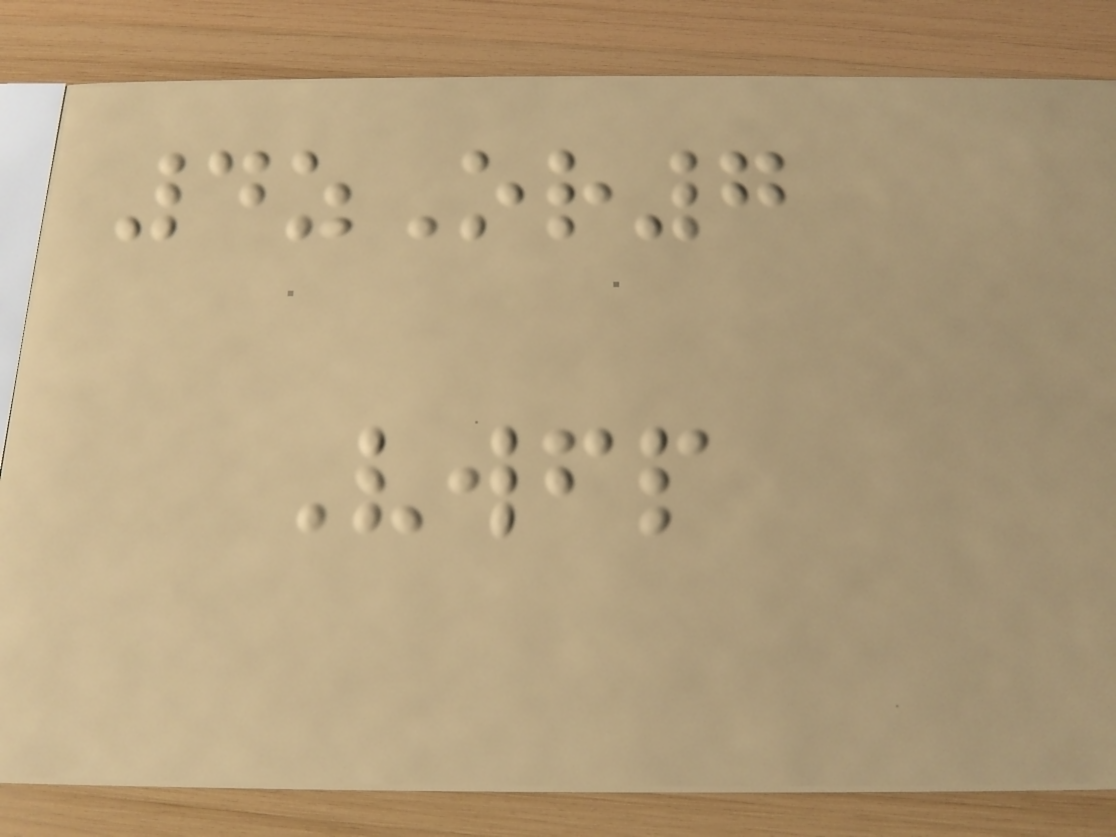4zOr7
Vwfp
